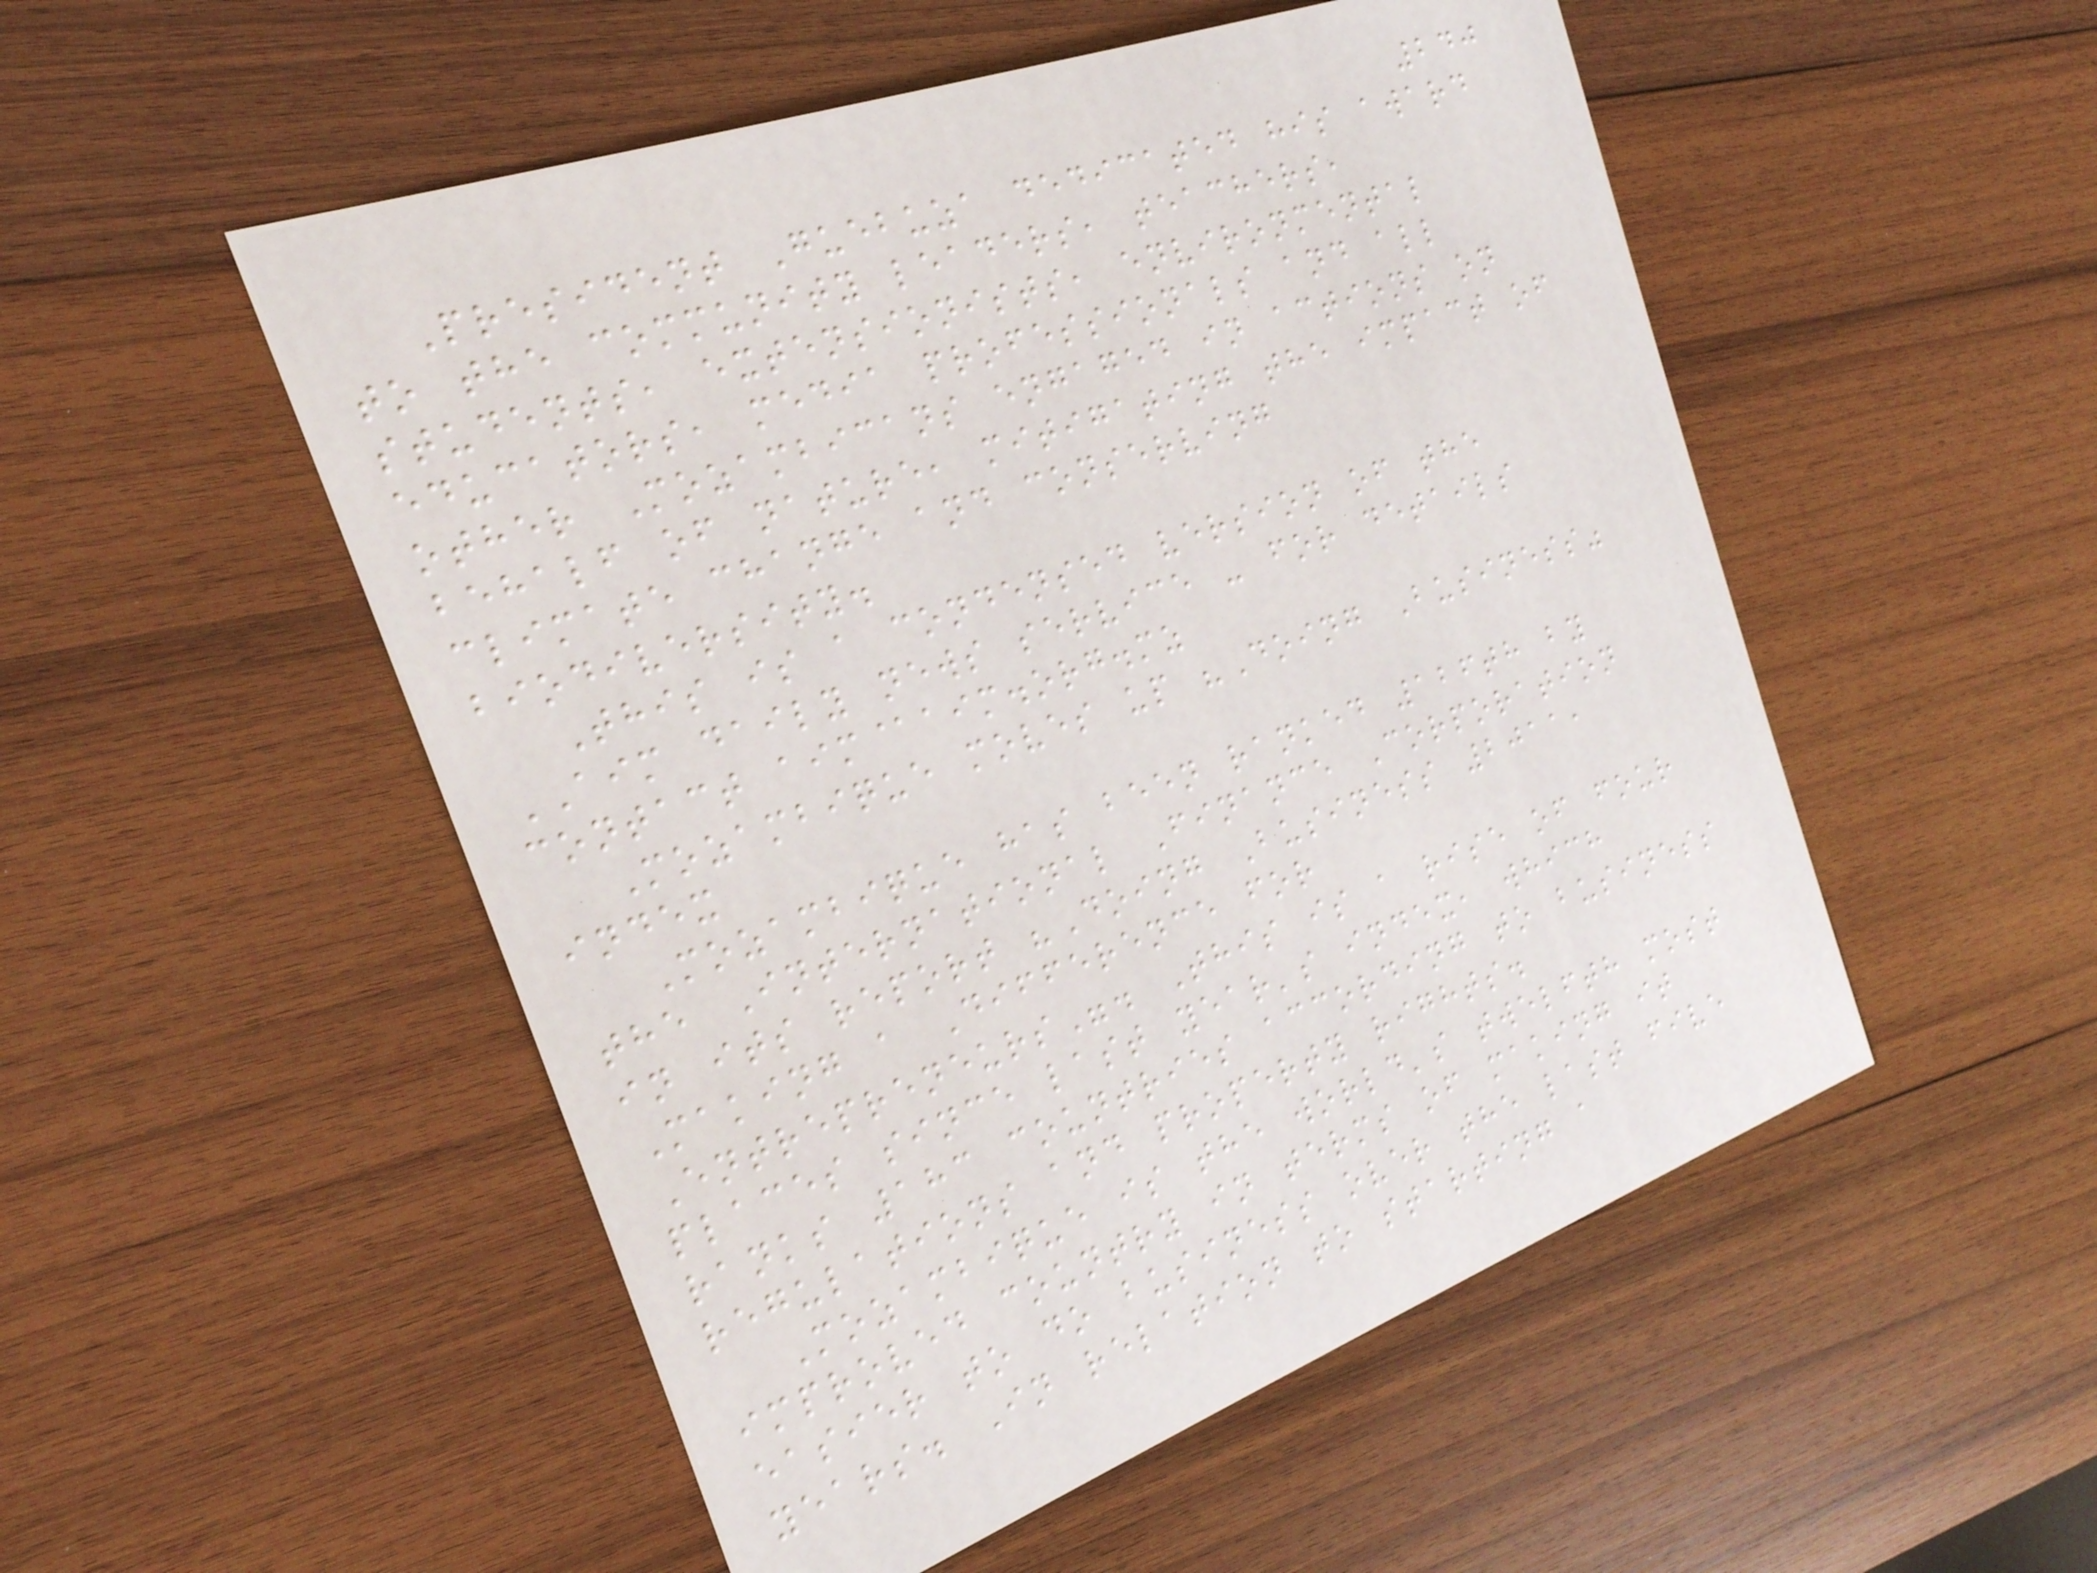240
President Guebuza dedicated his award
to the community leaders, teachers,
students, extensionists, environmental
educators, media professionals and all
other Mozambicans engaged in actions on
behalf of nature, mitigating the impact of
climate change and conserving
biodiversity.
This is a condensed version of the
AIM daily news service - for details
contact aim@aim.org.mz
Mozambique moves up "Doing Business"
index
Mozambique has been ranked 126th by
the International Finance Corporation
in its report "Doing Business 2011,
Making a Difference for
Entrepreneurs". This is a rise of four
places since last year's index, which
ranks 183 countries according to business
regulations and property rights.
Mozambique is the world's twelfth most
improved country in terms of making it
easier to do business over the last five
years. In relation to starting a
